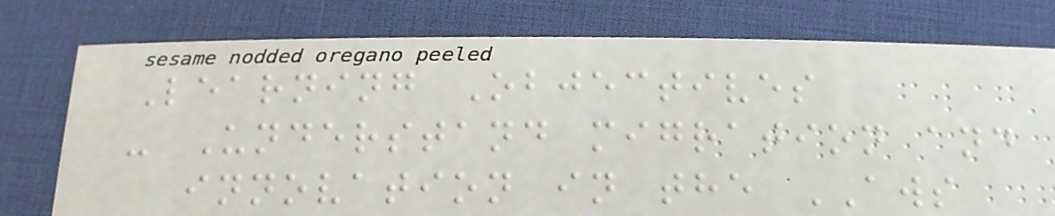Learning Objectives
- Understand migration and
innovation in the AWS
